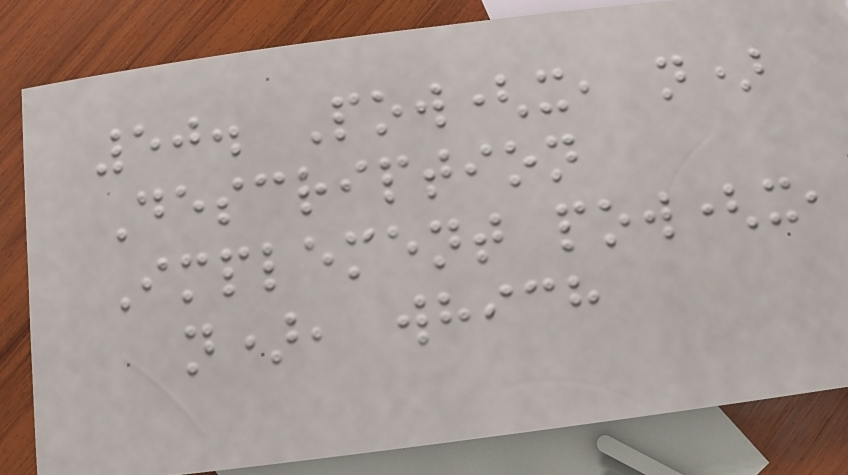50. Pow(x, n)
Description
Implement pow(x,
n), which
